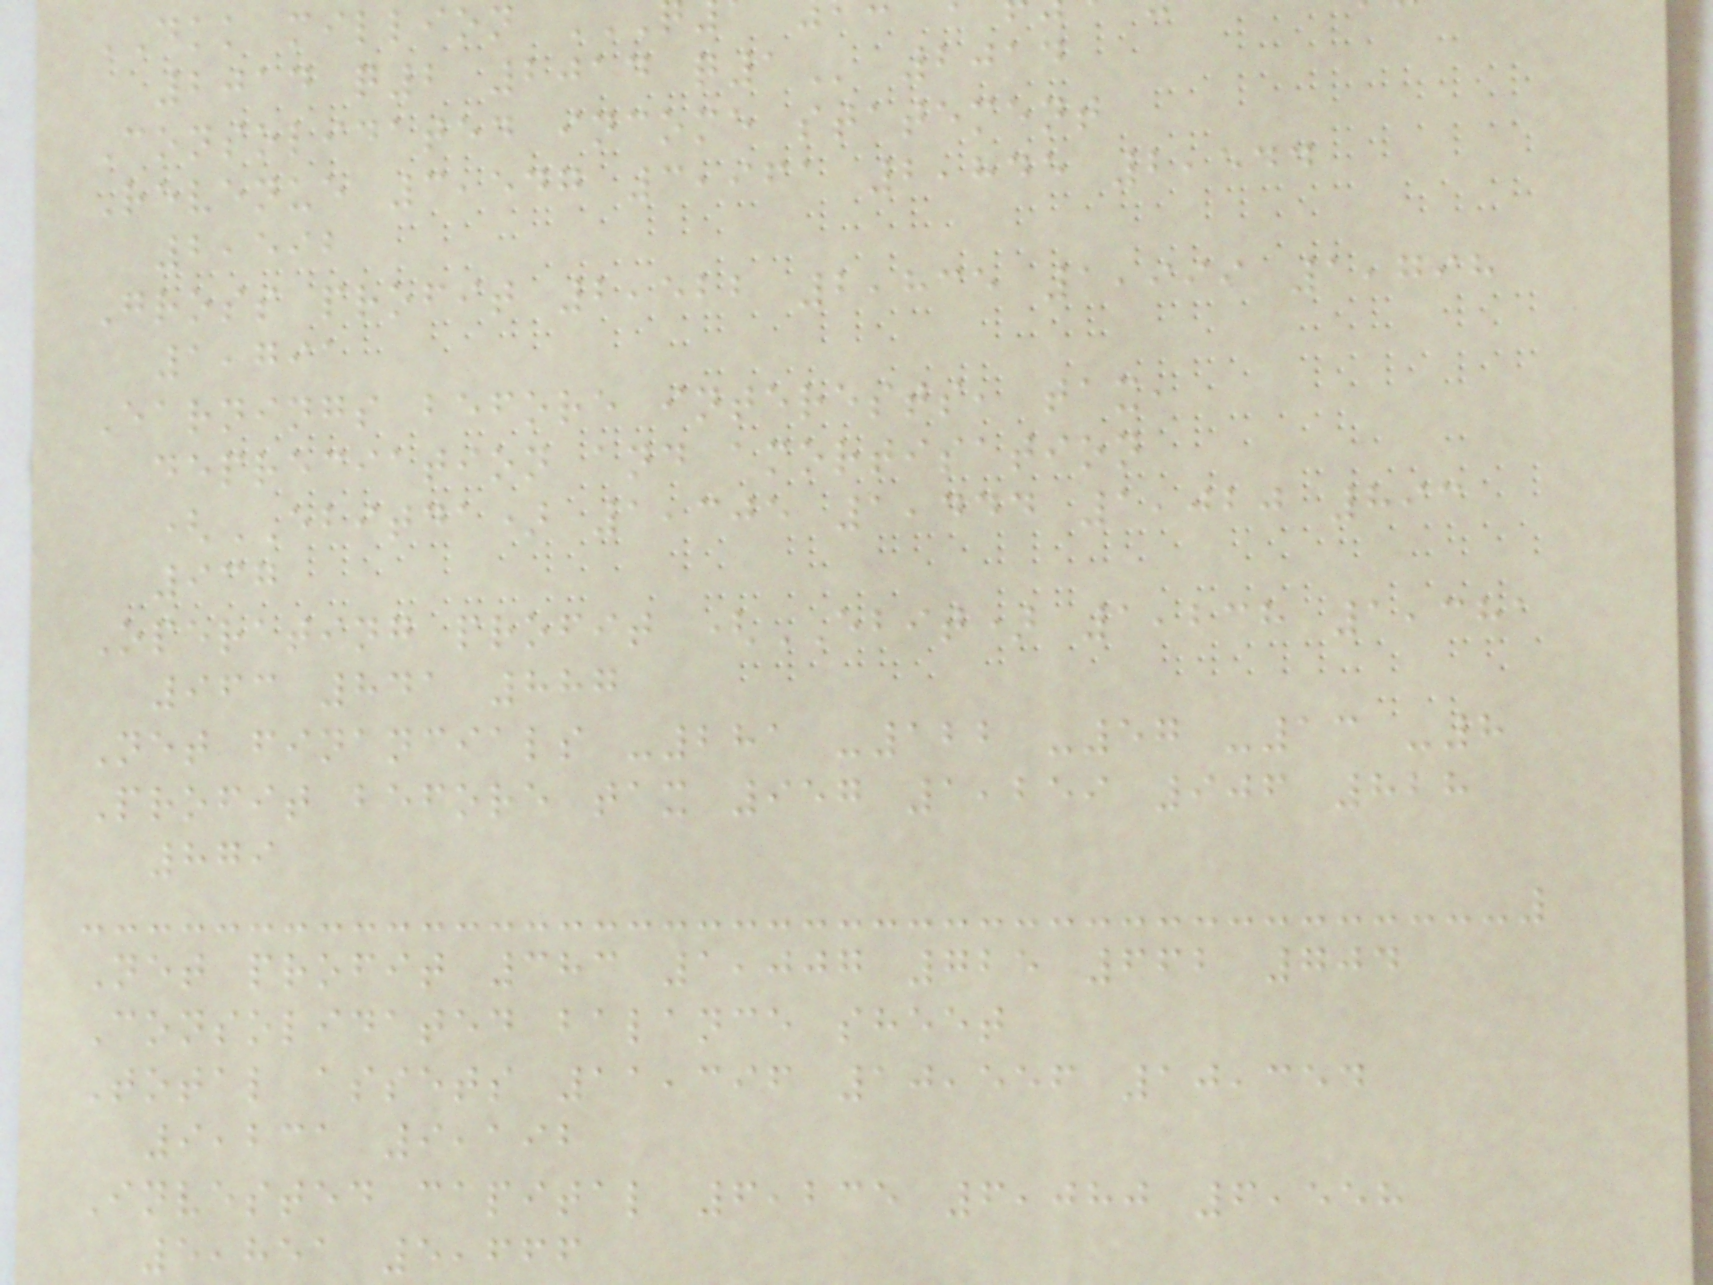DKK million
2014 q2 2014
Consolidated income statement
Revenue 3,547 3,961 2,845 2,544
2,592
Gross profit 2,522 2,835 1,999 1,798
1,791
Earnings before interests, tax,
depreciation and amortisation
(EBITDA) 1,305 1,444 1,020 893
937
Operating profit (EBIT) 1,238 1,381
963 841 887
Net financials -281 -122 -57 -13 -8
Profit before tax 957 1,259 906 828
879
Net profit 383 1,007 725 662 704
Consolidated balance sheet
Total assets 11,396 10,556 10,354
9,231 9,192
Invested capital 6,235 6,080 6,558
5,851 5,666
